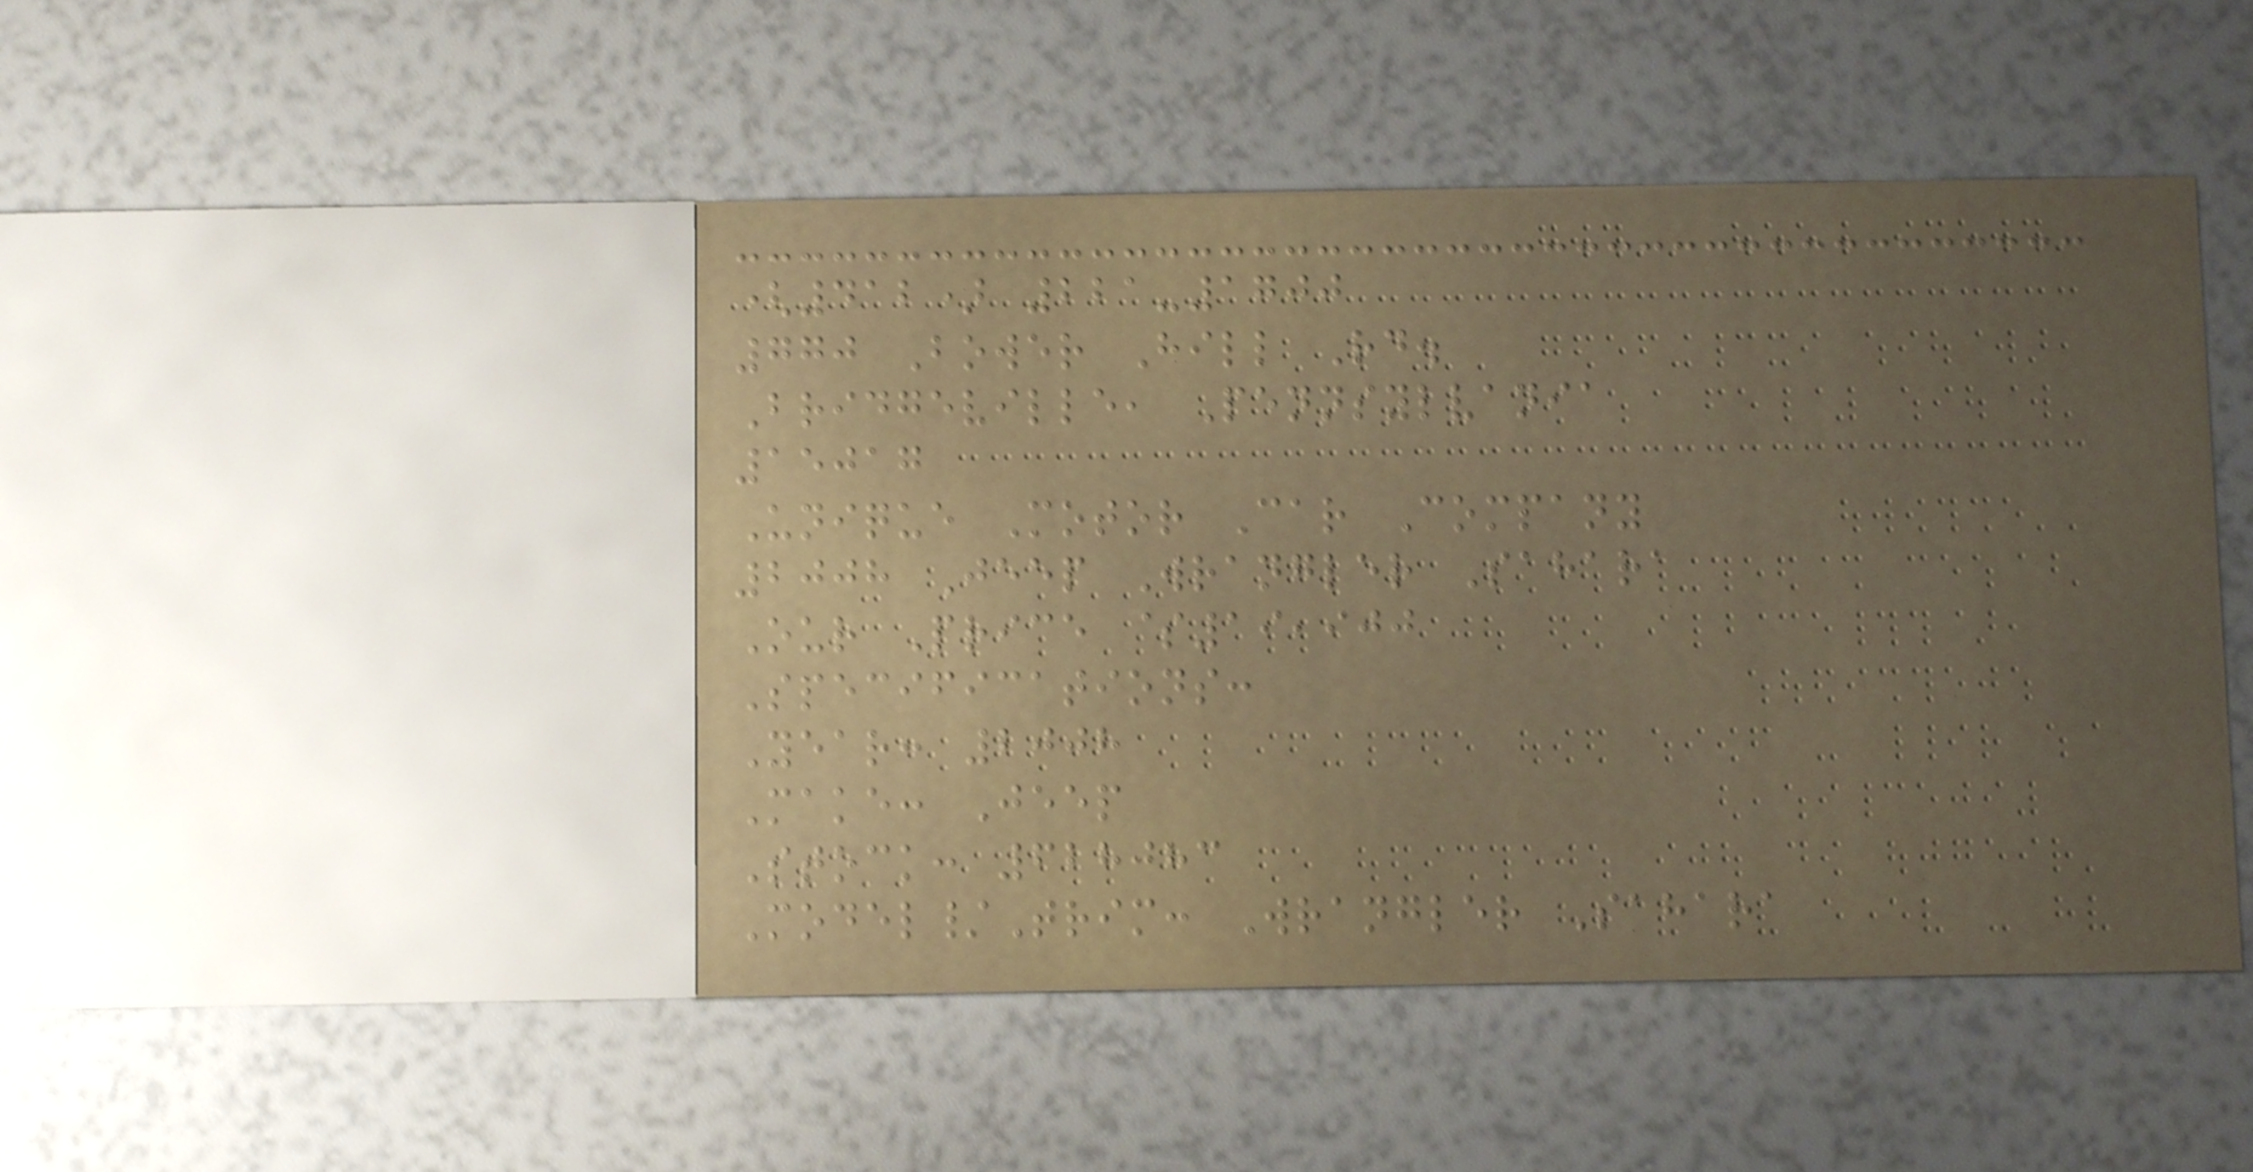(412) 221-1700
770 Bower Hill Rd.
Bridgeville, Pennsylvania
15017
Unique Motor Car Company
2008 Jeep Wrangler Sahara
Our Price $19,900
Specifications:
Year: 2008
Make: Jeep
Stock: 628083
Model/Trim: Wrangler Sahara
